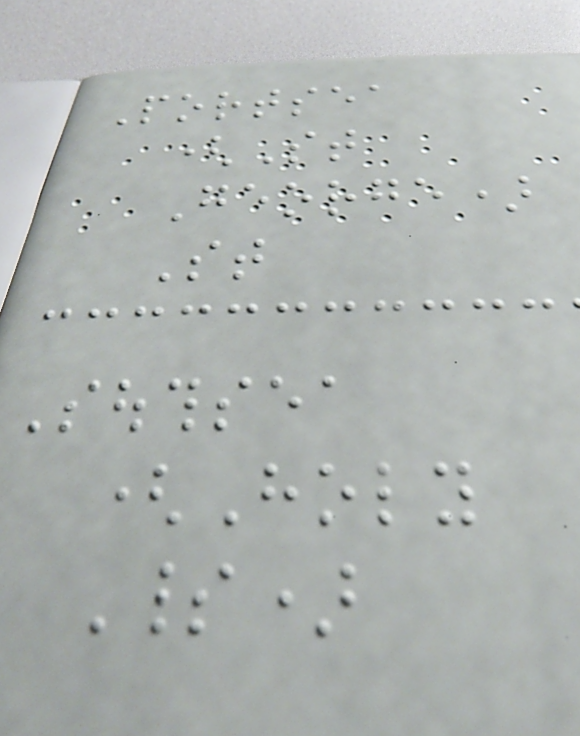Portsea
(St
George)
St
Southsea
(Holy
Spirit)
